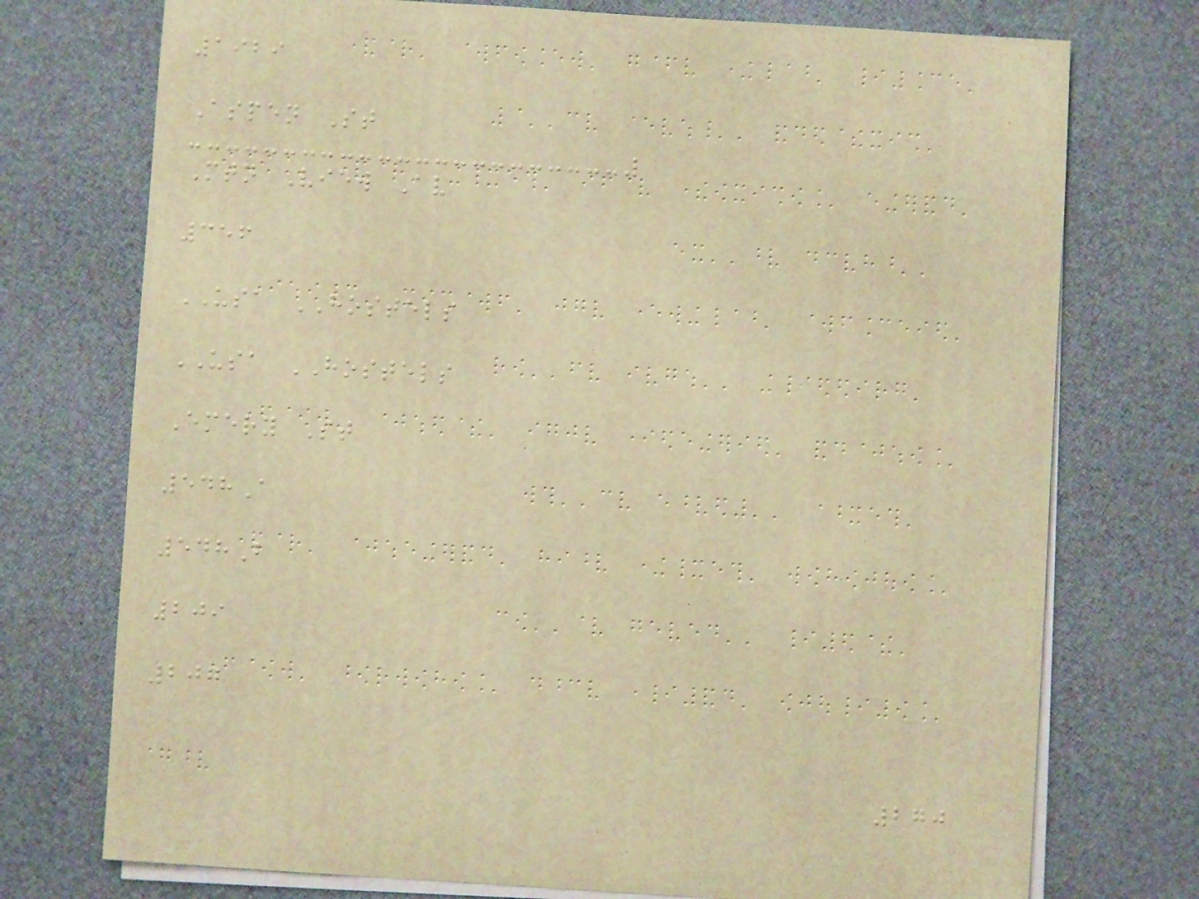1929
Aspen St
Mtn View Av
356
USA HOSTELS
USA HOSTELS
Emery St
548A
548B
209
207
270
